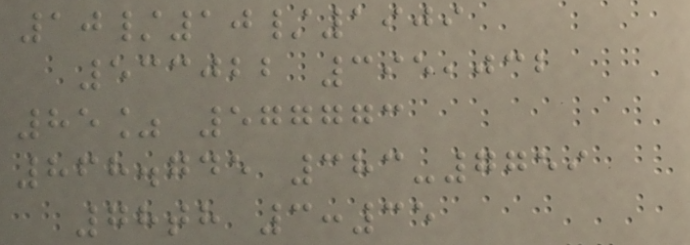10/10/1909
533022 395,032
85% 577773
868.745 383-7759
78th 3:35
